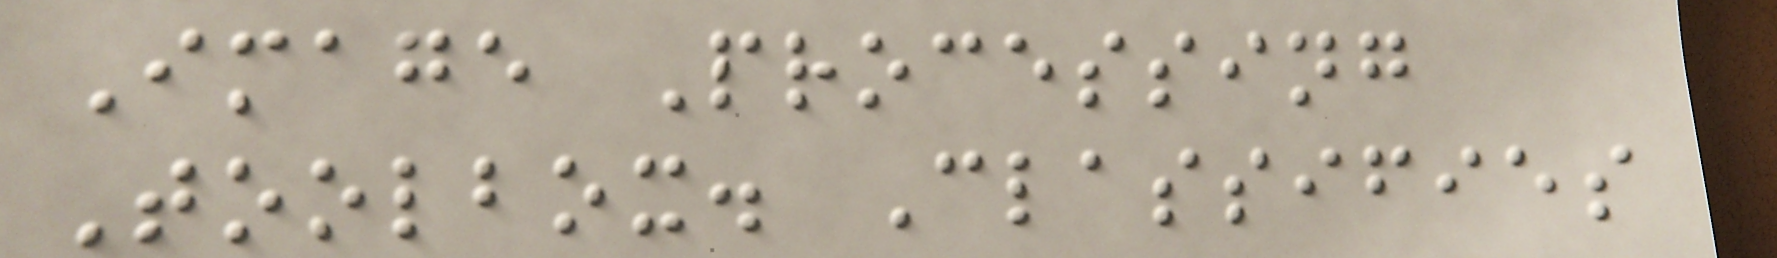Image Processing
Toolbox. Classifies
